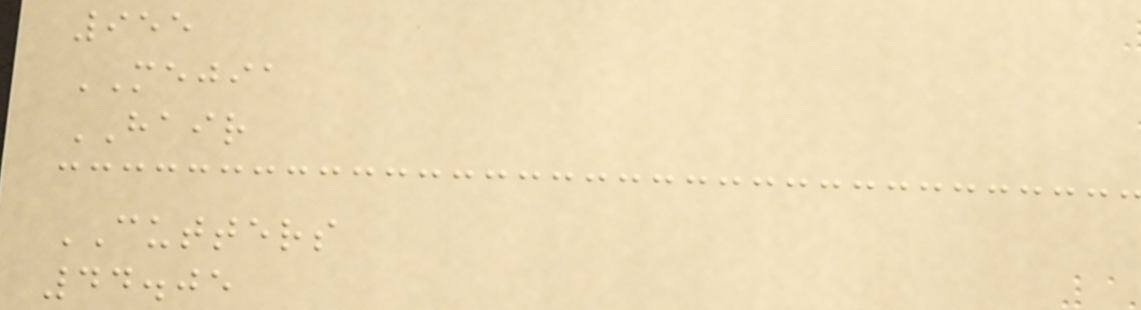955
MEJIA
HAIR
CUTTERS
44.05
